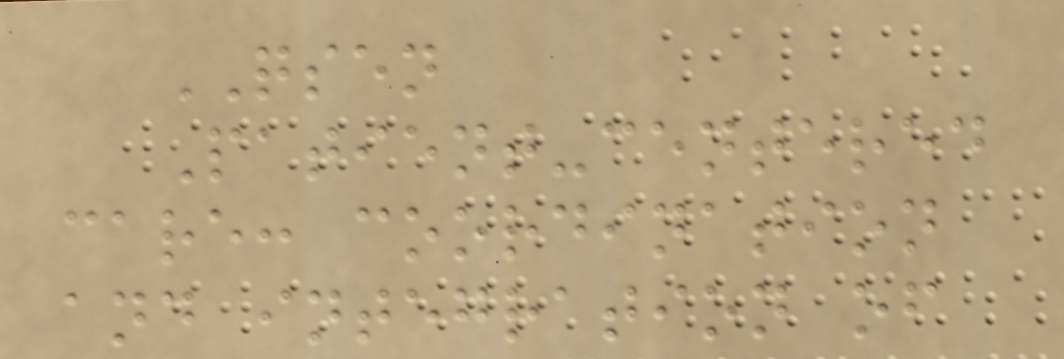QSEN
Patient-centered
care: coordination
and integration of
